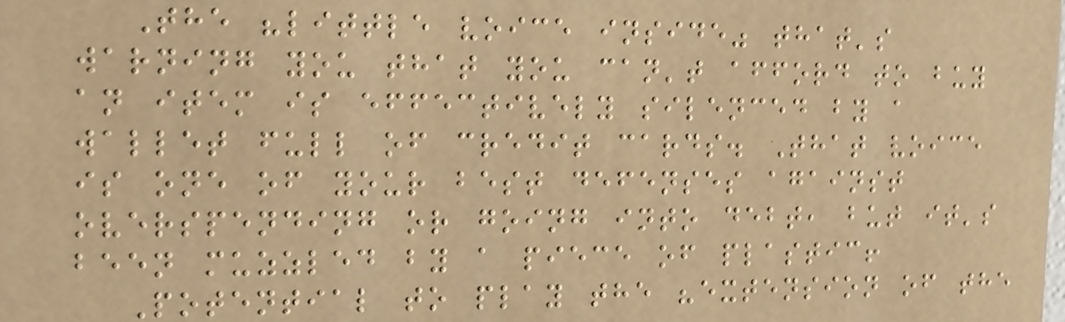The "little voice inside" that's
warning you that you can't afford to buy
an item is effectively silenced by a
wallet full of credit cards. That voice
is one of your best defenses against
overspending or going into debt, but it's
been muzzled by a piece of plastic!
Potential to play the "extension of the
